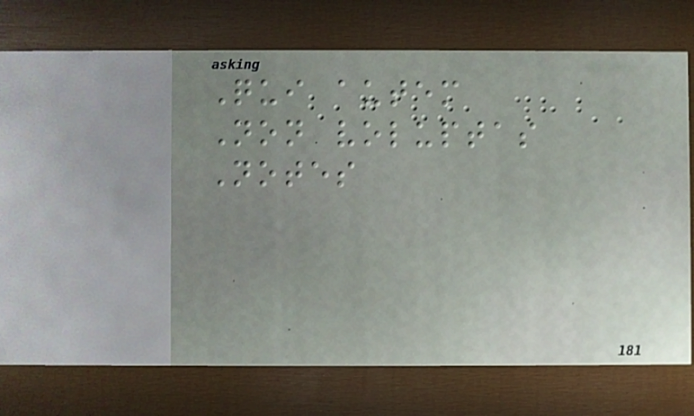Qui autem
Non voluptas
Notes
